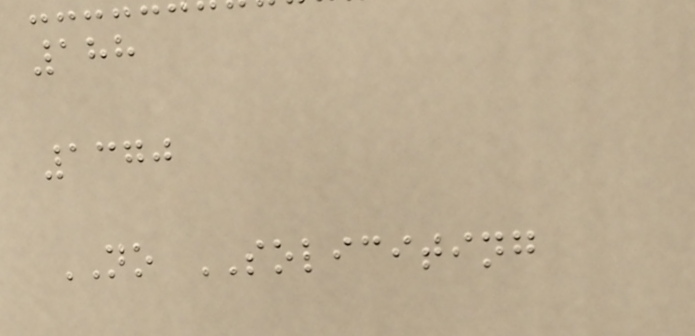188
1370
NO SOLICITING
